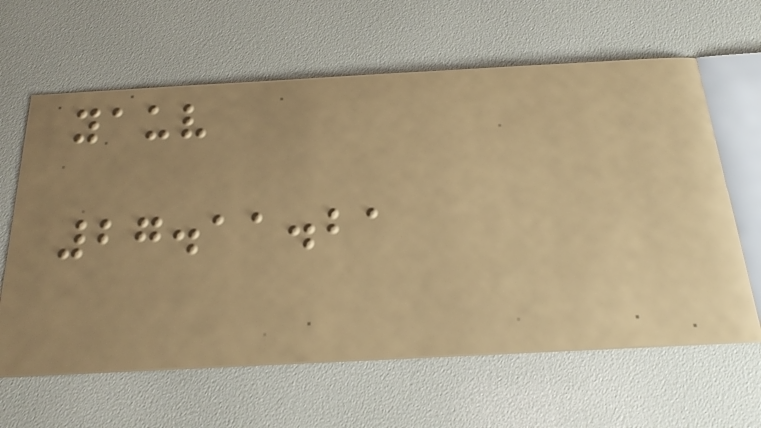yauv
27.11.21
